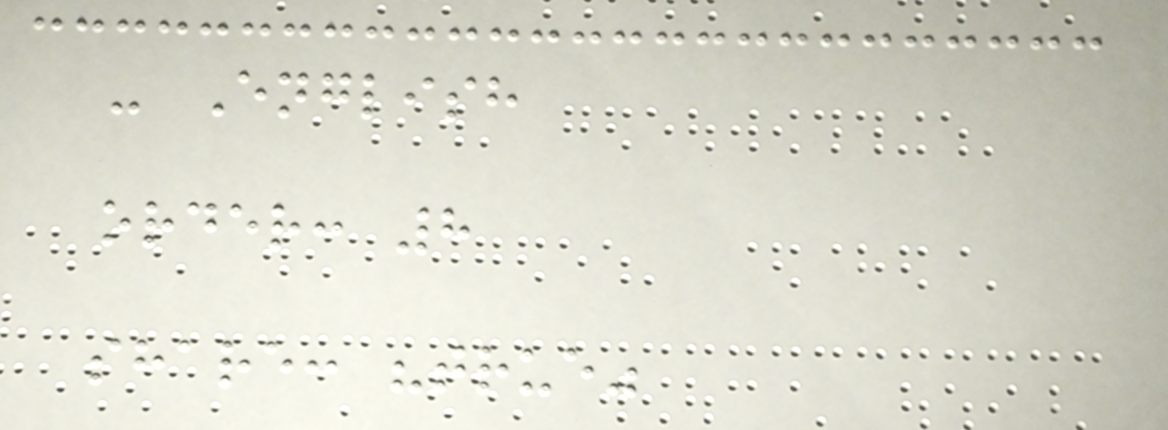- English
order: 8
share: "true"
